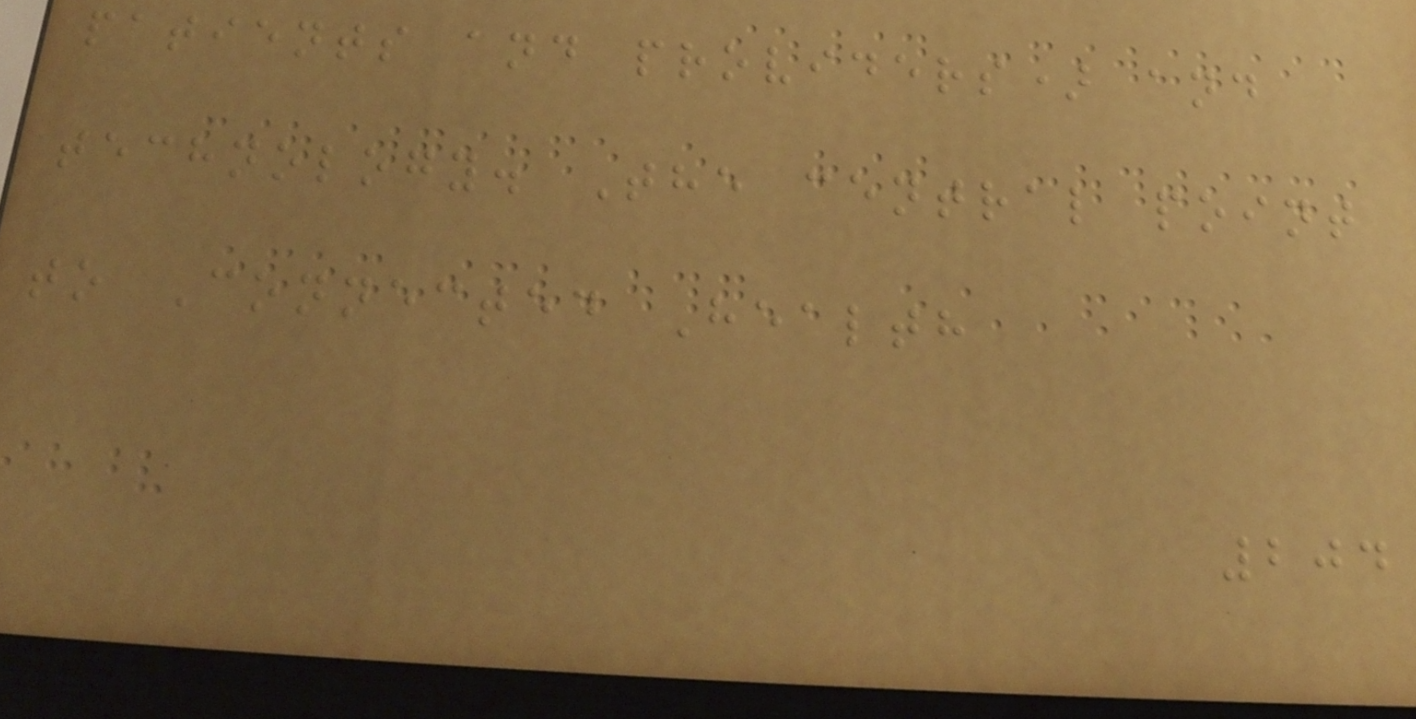patients and providers) and
technology. The central point
to Connected Health
204
